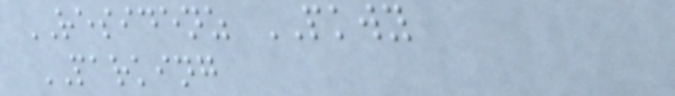RESIDENZ PKWY
PARKING
